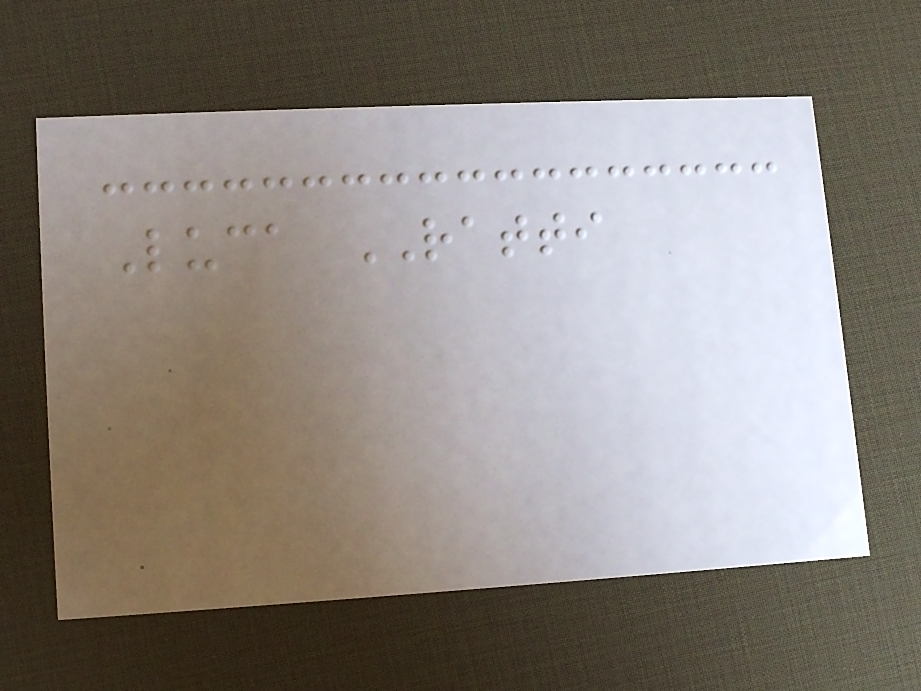Luca RATTI
